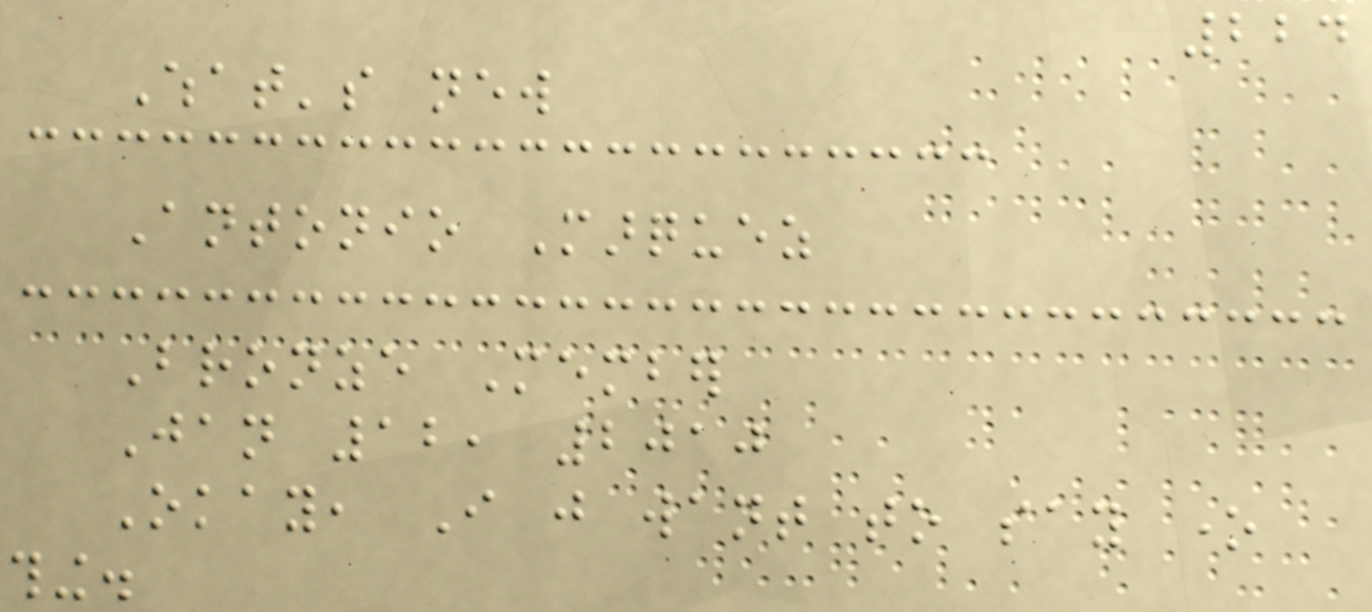224
What's new
Antonio Marquez
Bronze Member
Jan 12, 2010
Okay, I just want to say one
thing.
